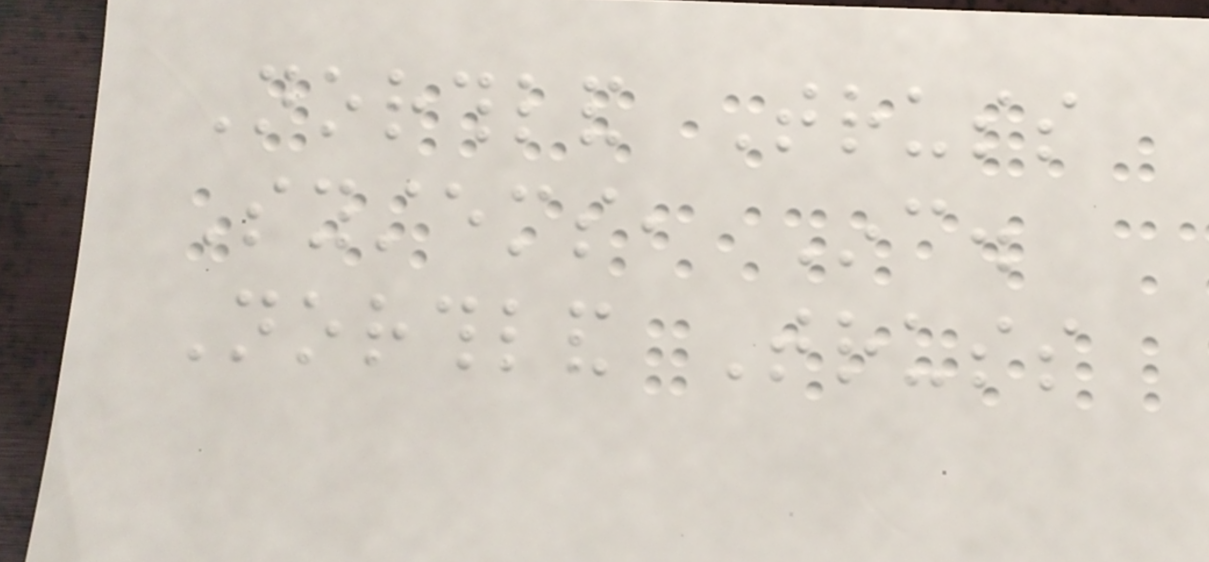Northland Truss
Systems, Inc.
Northland Truss
